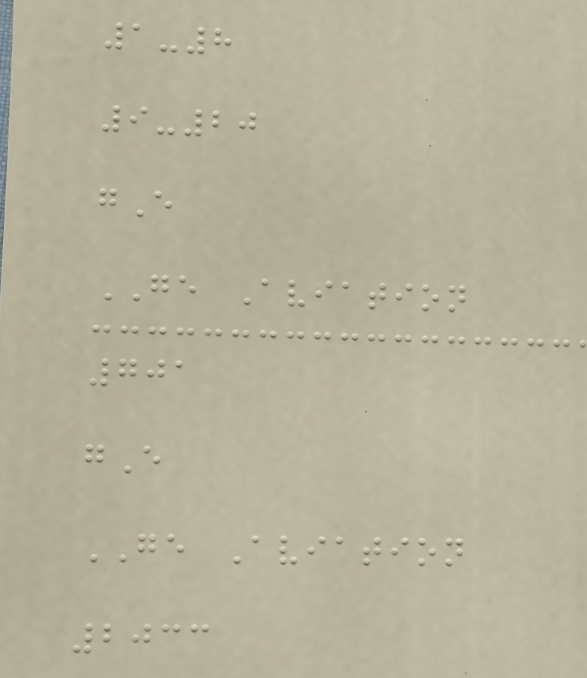1-8
9-20
gE
GE Aviation
701
gE
GE Aviation
2033
